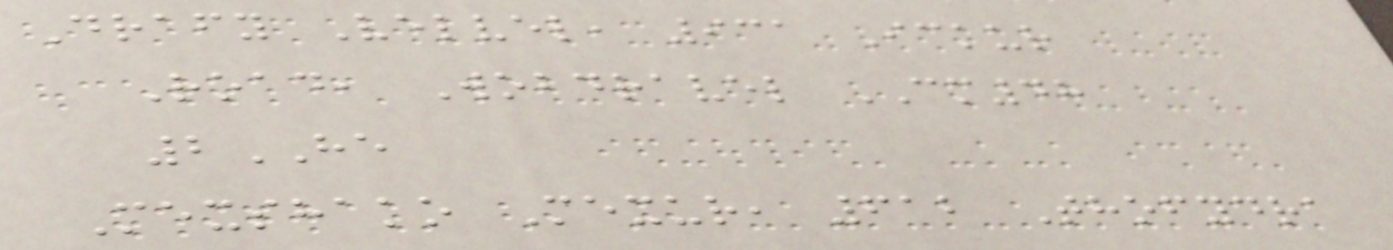Drafy Velvel, 931 Ickur
Road, Wobdravel CM48
2HE
Mexshako Mexur, 612 Thofydra
